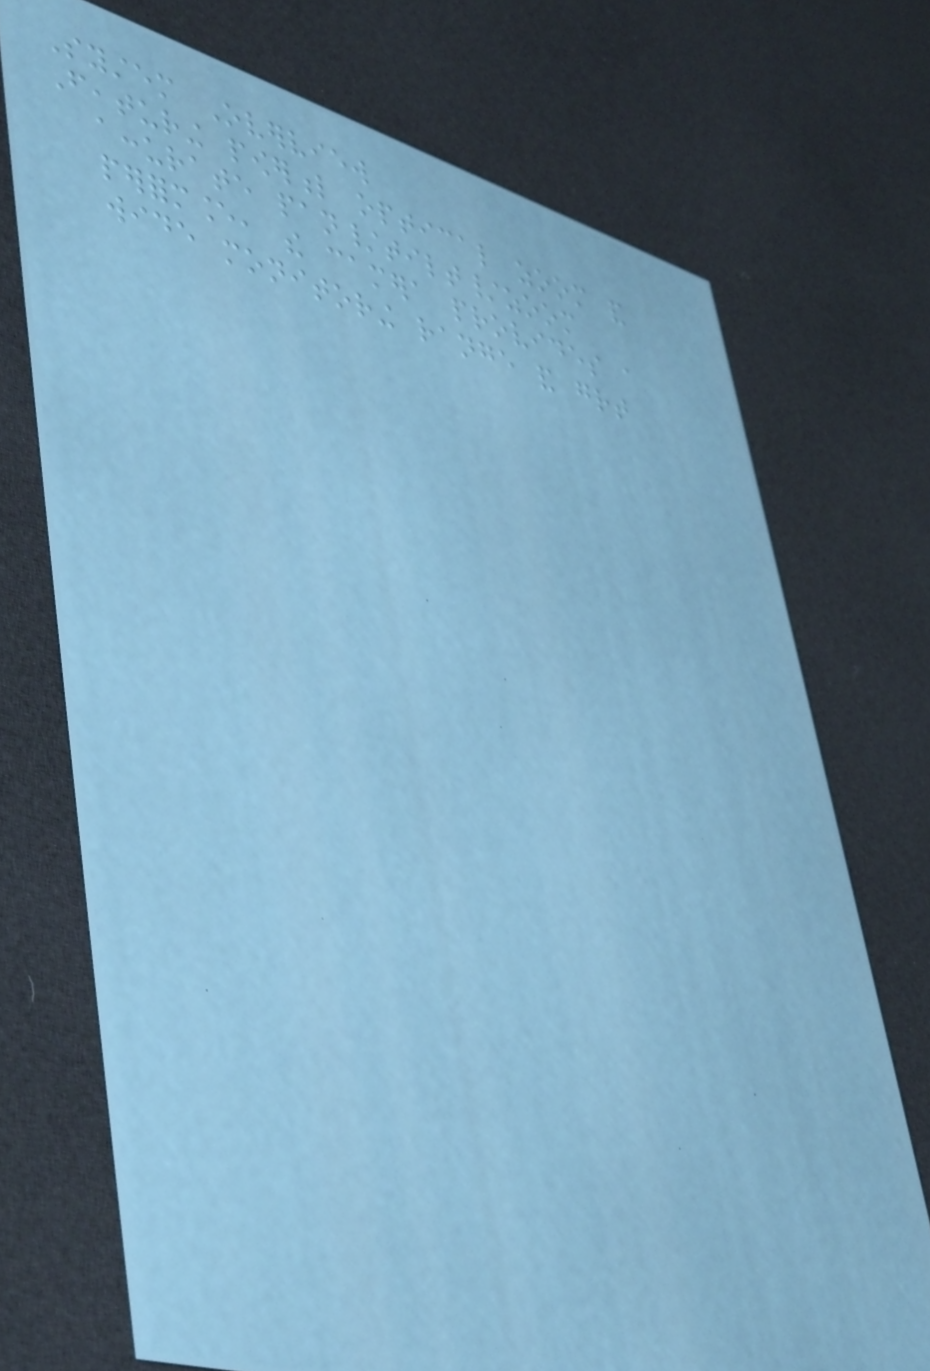System Overview
Featuring powerful optical zoom and
accurate pan/tilt/zoom
performance, the camera provides a
wide monitoring range and great
